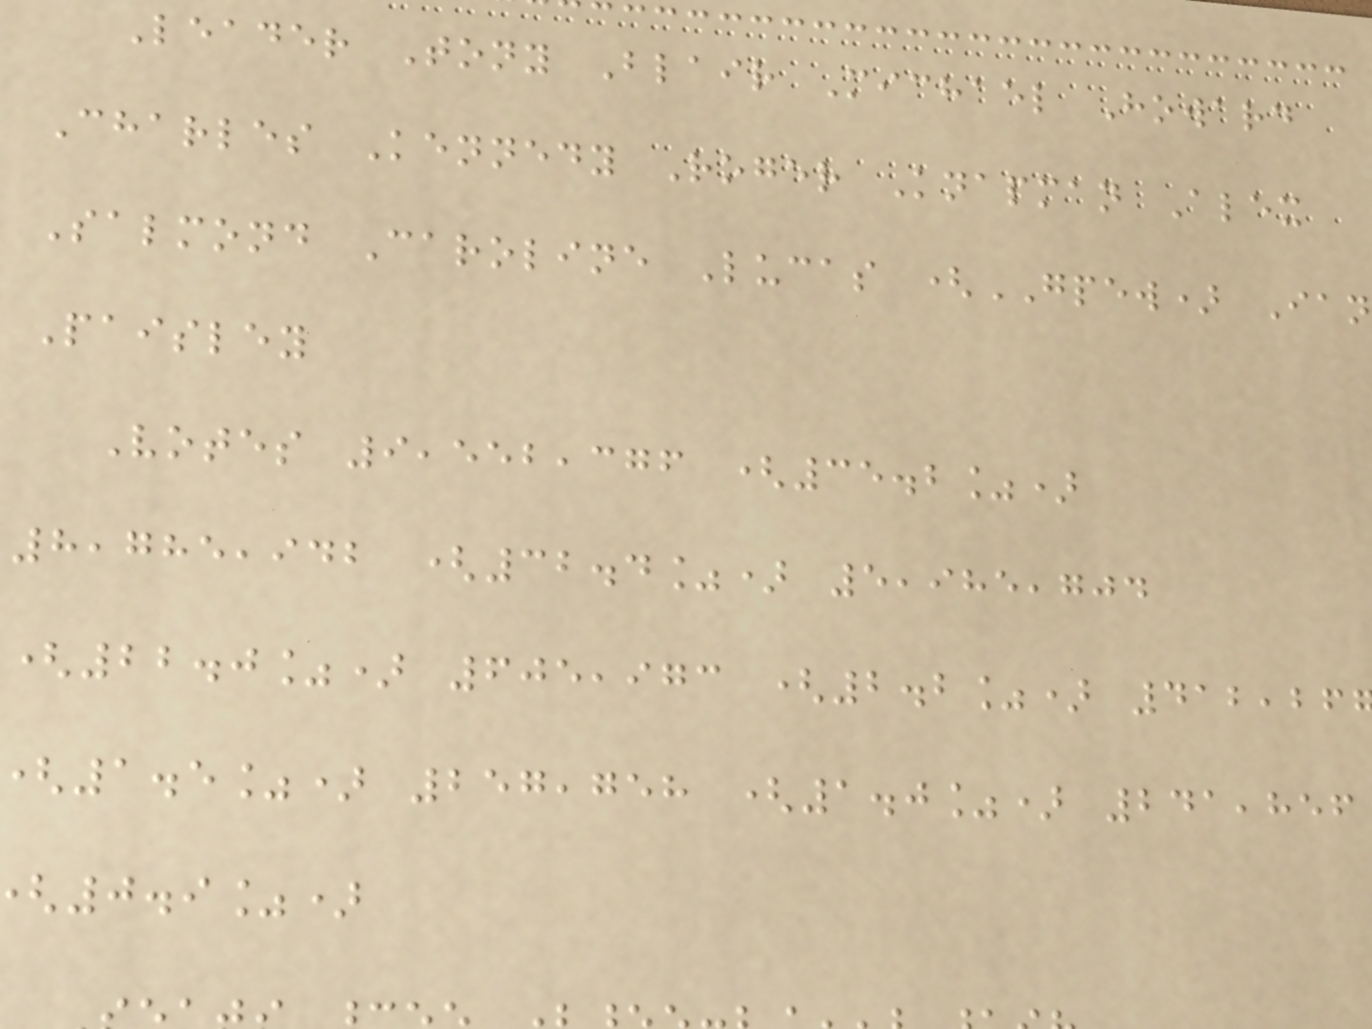Leader Tony Blair Michael Howard
Charles Kennedy Roger Knapman Alex
Salmond Caroline Lucas (GPEW) Ian
Paisley
Votes 9,552,376 (35.2%)
8,785,942 (32.4%) 5,985,704
(22.0%) 605,973 (2.2%) 412,26
1.5%) 257,758 (1.0%) 241,856
0.9%)
